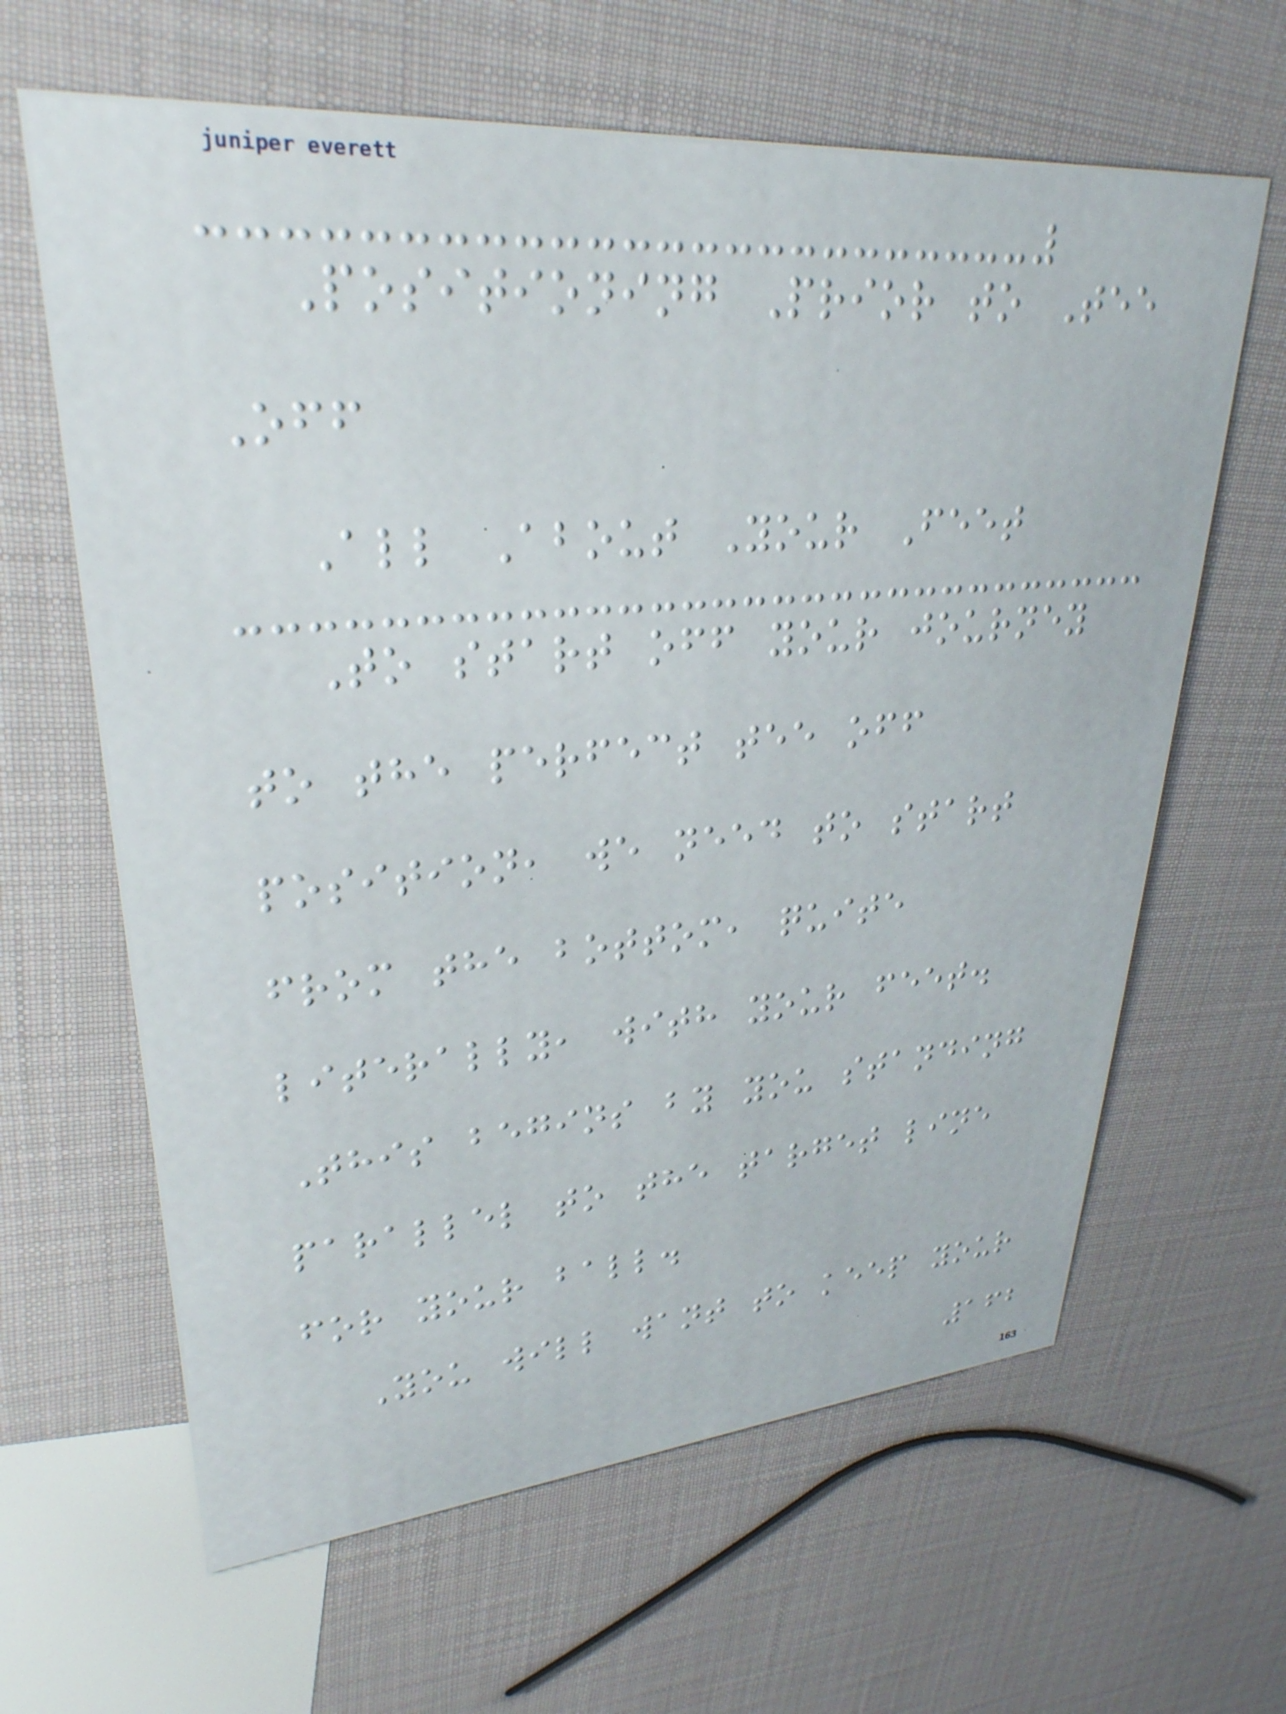Positioning Prior to Tee
Off
All About Your Feet
To start off your journey
to the perfect tee off
position, we need to start
from the bottom, quite
literally, with your feet.
This begins by you standing
parallel to the target line
for your ball.
You will want to keep your
162
